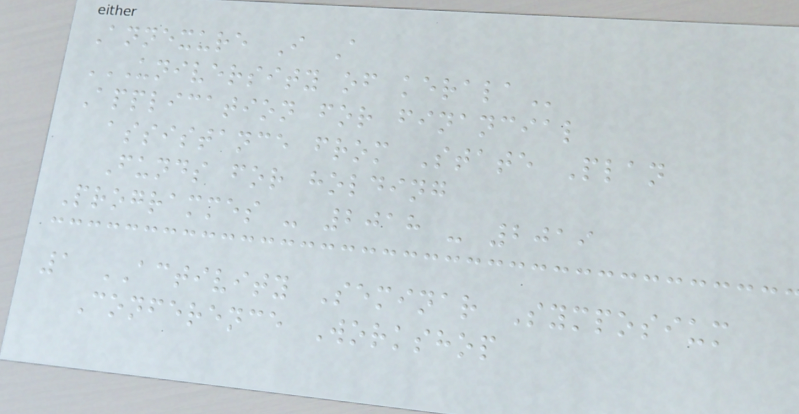Annexure I A
UNIVERSITY OF KERALA
Application for financial
assistance from State Plan
Funds for holding
Programmes - 2018 - 2019
1 ACTIVITY Seminar Symposium
Conference Workshop
